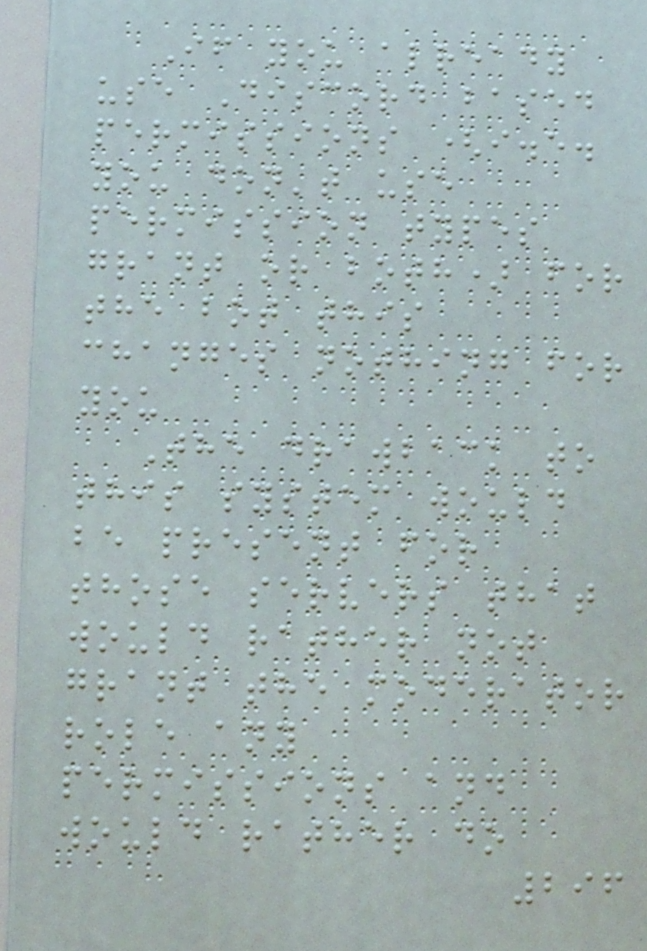If you already
use Discord based
permissions (i.e.
you don't use
permission types
grant or both) for
the bot this
changes nothing for
you
The drawback to
this system would
be present for
those servers that
would rather not
grant the moderator
role any
permissions and
would rather do
296
